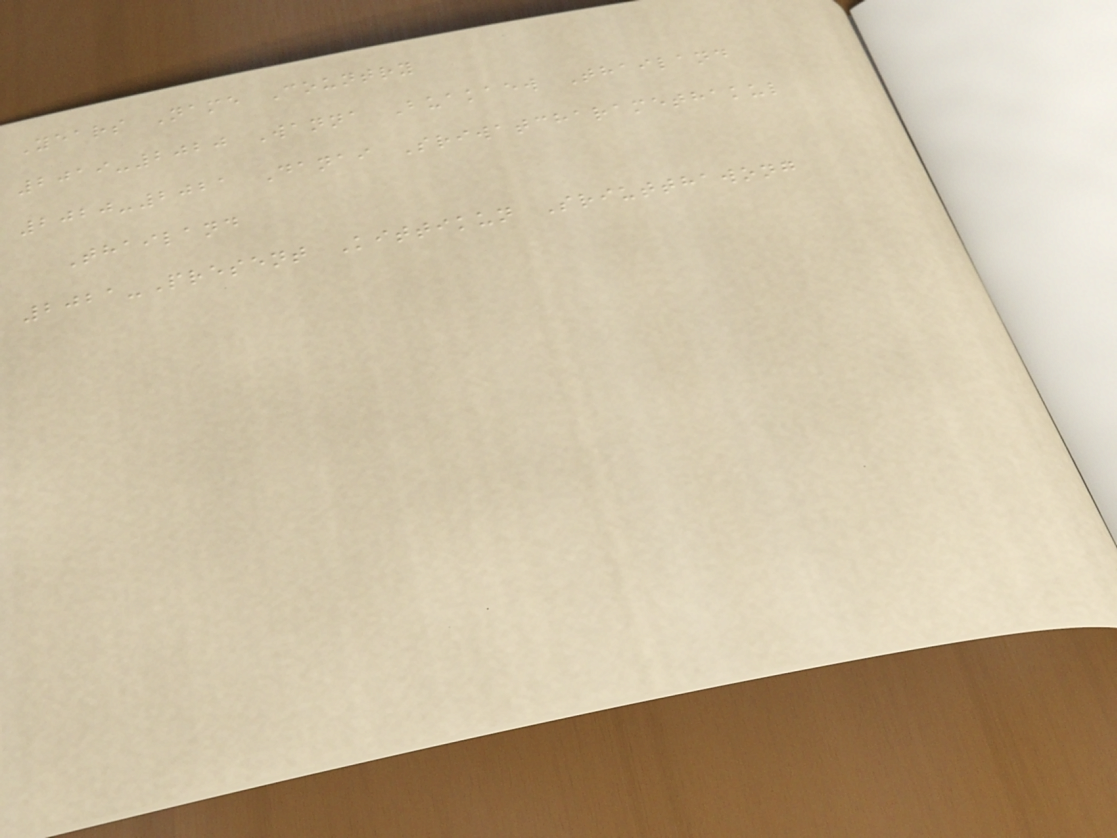Years Name Country
2019-2020 Wanna Buakaew Thailand
2020-2021 Danai Sriwatcharamethakul
Thailand
2021-Present Kittikun Sriutthawong
